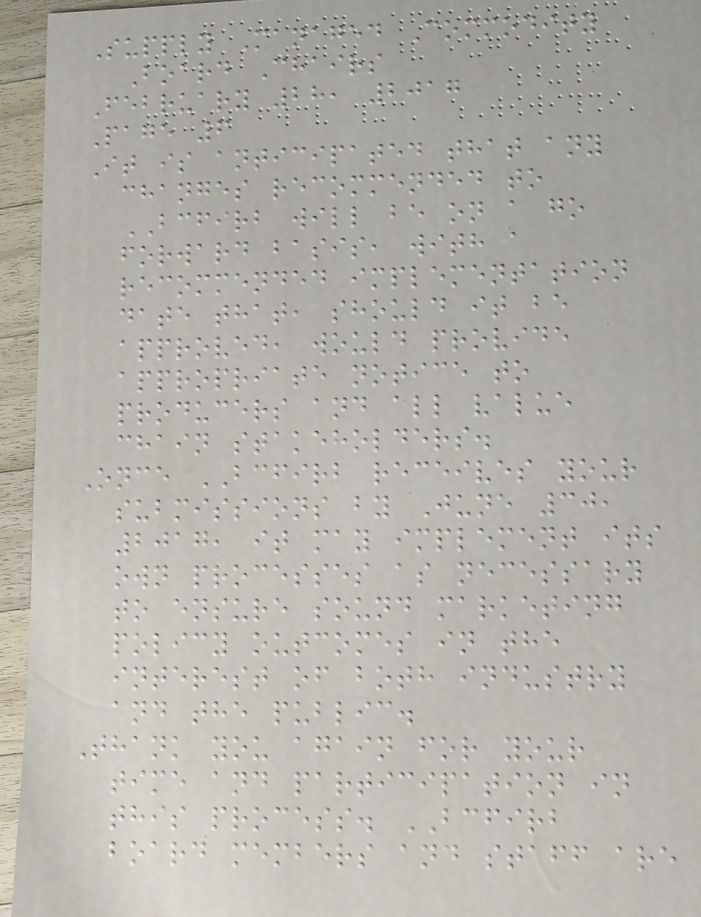Supply Managed Commodity
Board Chairs
February 28, 2017
Page 6
It is anticipated that any
changes recommended to
BCFIRB will be on a go
forward basis, with a
recommended implementation
date that, should it be
approved, would provide
appropriate notice to
producers and all value
chain stakeholders.
Once BCFIRB receives your
submissions by June 30,
2017, it may implement its
own processes as necessary
to ensure sound marketing
policy outcomes in the
interest of both industry
and the public.
Thank you again for your
time and participation in
this process. BCFIRB
board members and staff are
